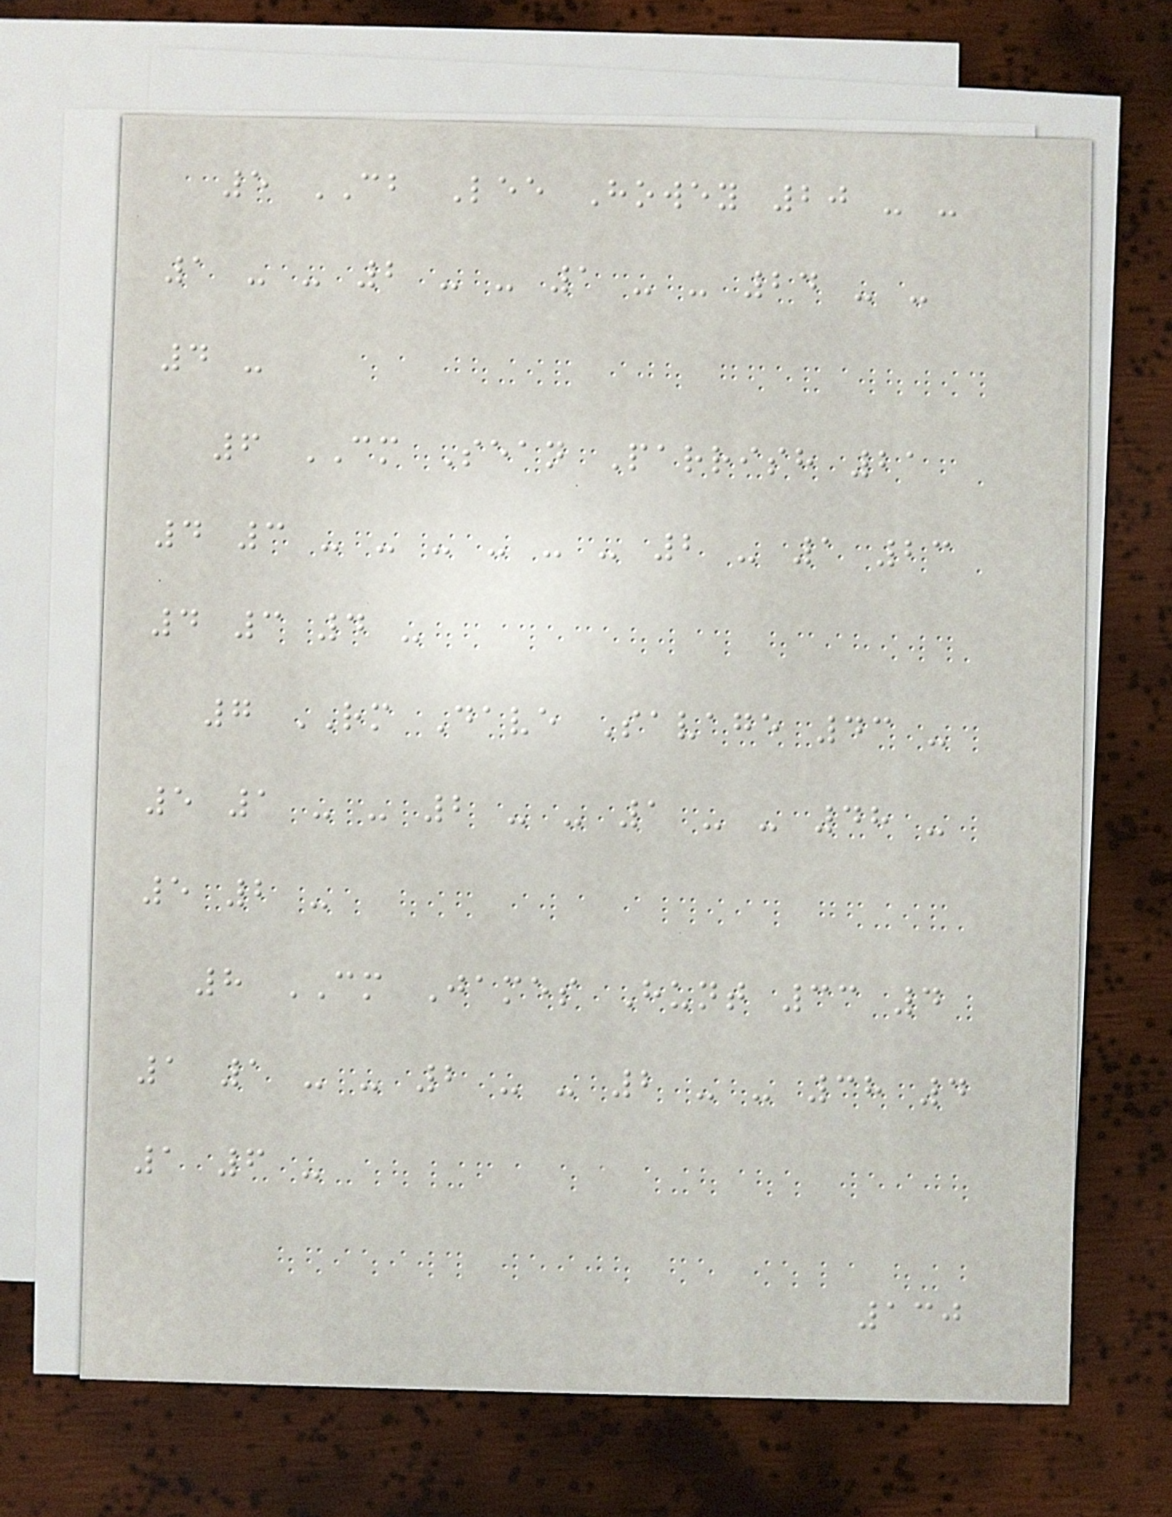5 CB Lee Howey 20 - -
1 - - 2 - - 1 - - 24 - -
4 -
6 CM Sean Parrish 21
4 3 - - - - - - 2 - 1 23
4 3 4 -
7 RM Dave Savage 43 -
5 1 - - 2 - - 1 - - 48 -
5 2 -
8 CM James Hunt 33 4
1 1 - - 2 - - 2 - - 38 4
1 6 -
130
